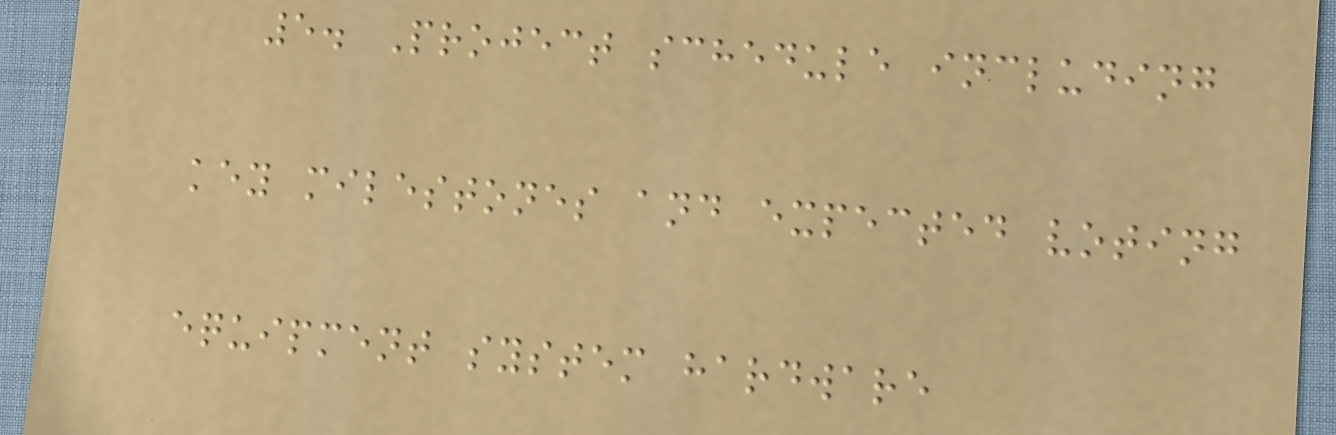5. Project schedule including
key milestones and expected voting
equipment system hardware
